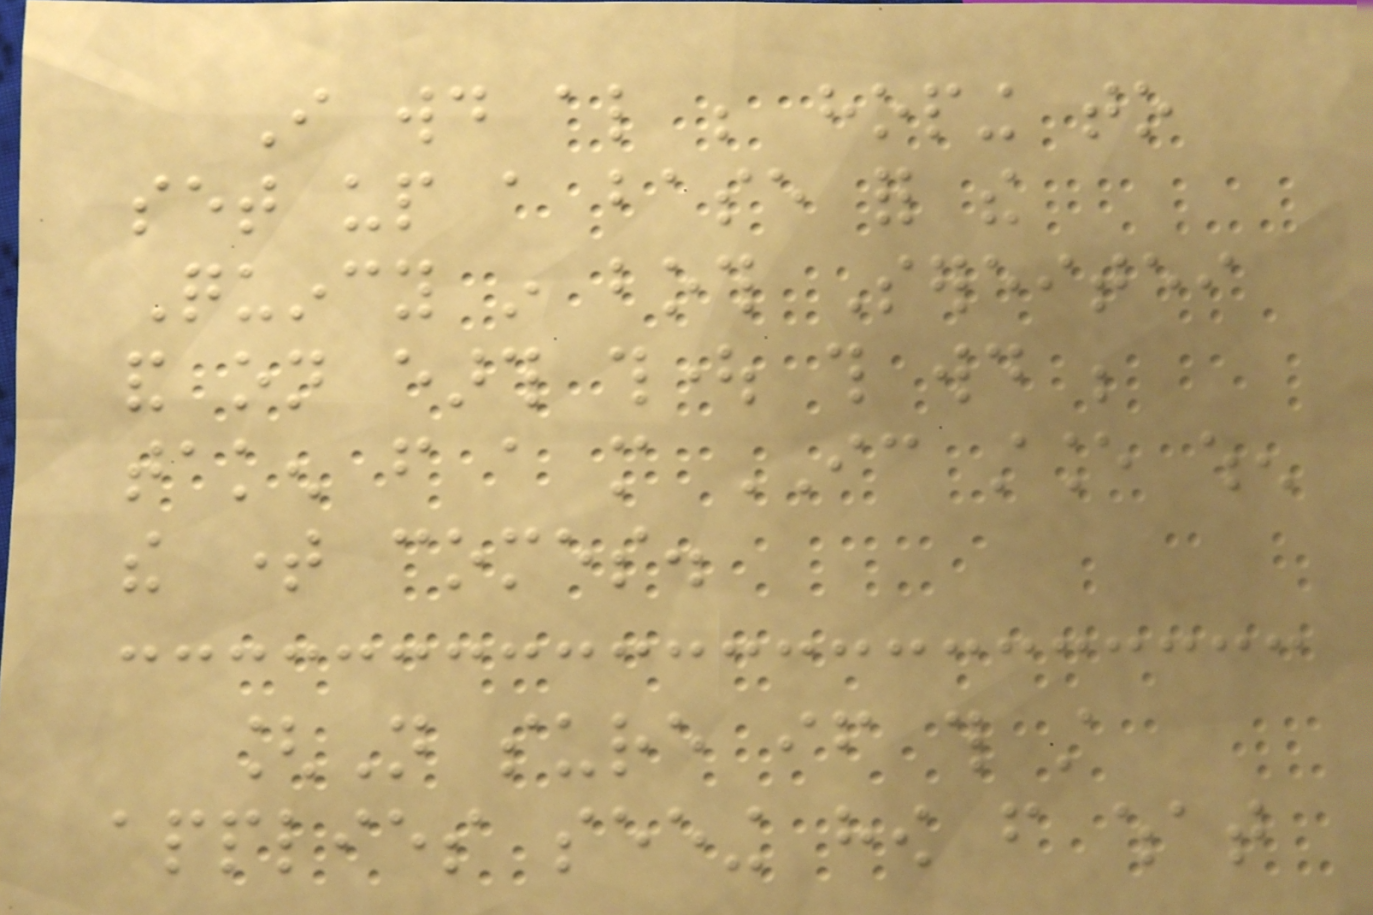I would also be hoping to
set up a base for the
Quincy in both Sereitei
and on earth thought this would be
taken from a more IC stance when
the time comes.
[Not sure if this still
applies seeing how from what
